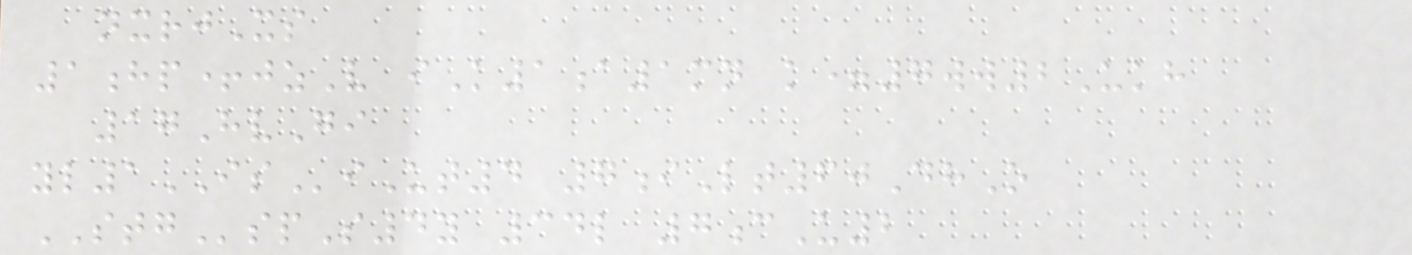nxrjXs
1hp+jzV iK1a1mn k=7ww2Ukh
17HvGi
yl1ISiUt4 7iLt60DhO
STGspS4y 34l 7cU2
